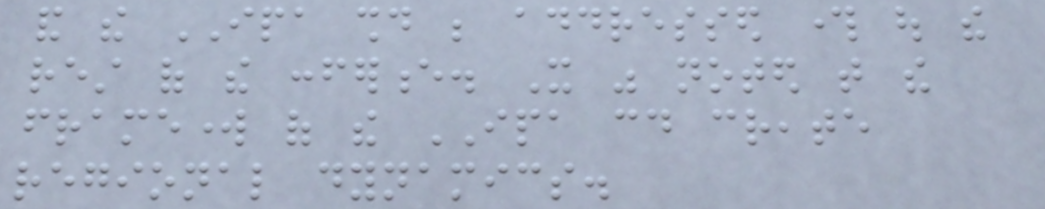and the IPA should be addressed through out the
rest of the conference. It was noted that the
framework of the IPA could create
regional dynamics.
